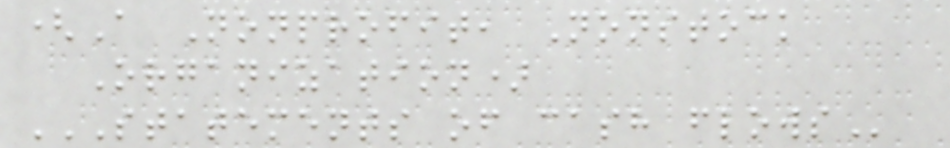(A Nonprofit, Nonstock
Organization)
STATEMENTS OF CASH FLOWS
